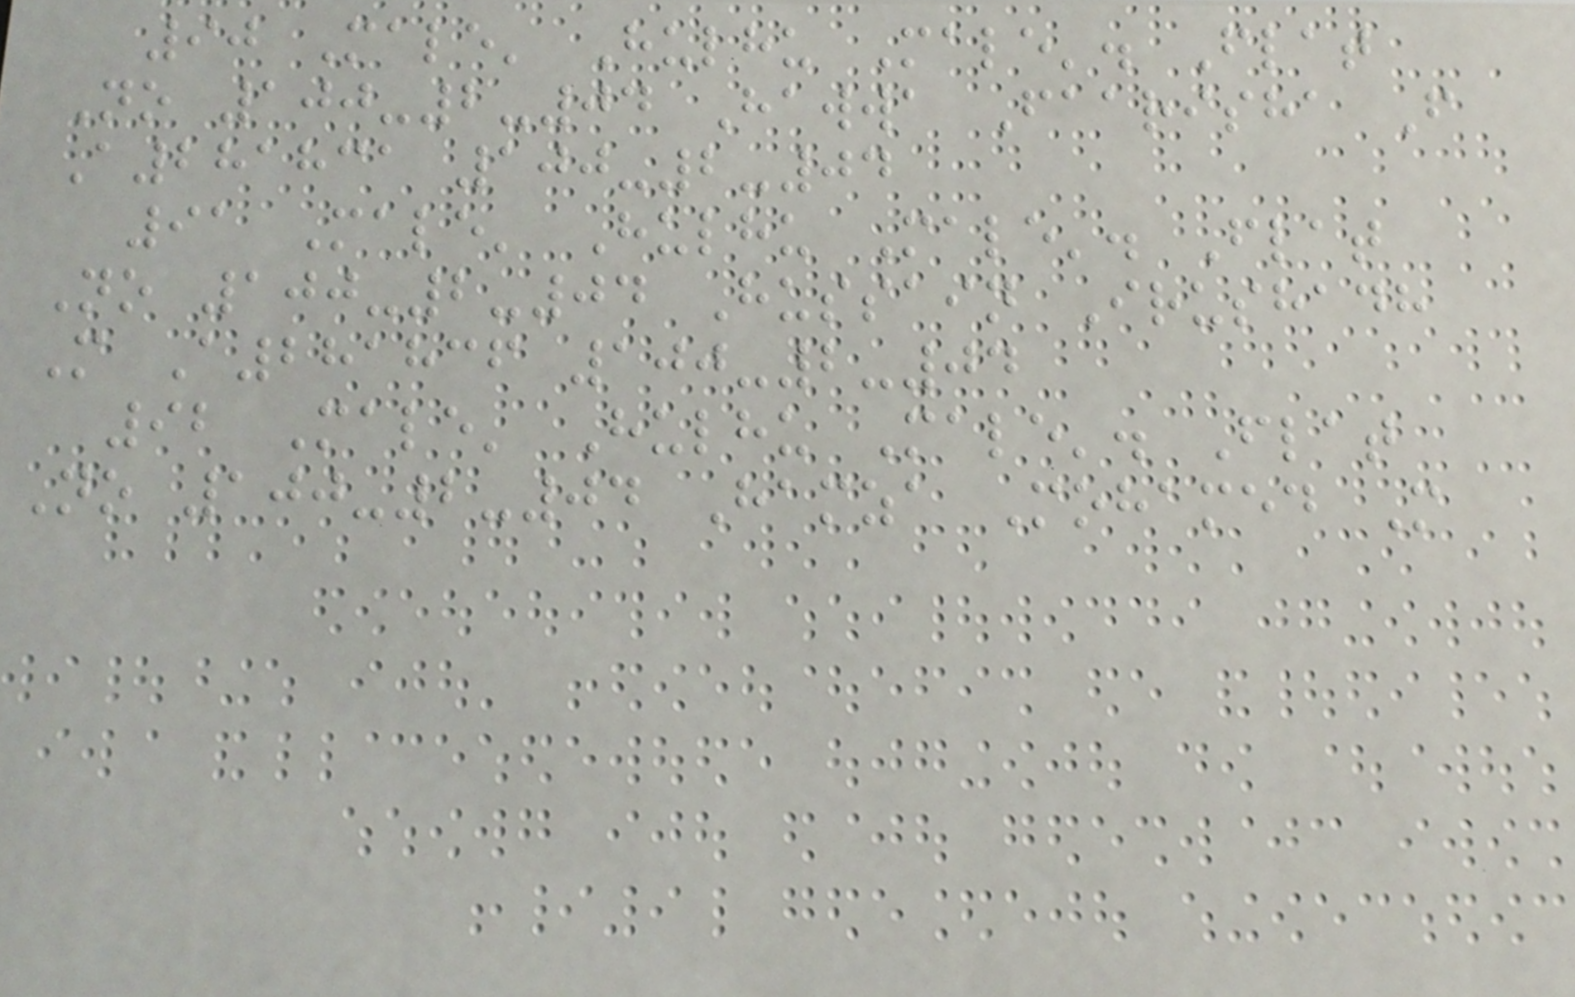90 Male' Hulhu Male'. Flat
No 100-2-04 Hawwa Faarisha F
A281831 100-2-04
91 Male' Hulhu Male'. Flat
No 100-2-04 Hussain Irushadh
M A281836 100-2-04
92 Male' Hulhu Male'. Flat
No 100-2-04 Hamza Mohamed M
